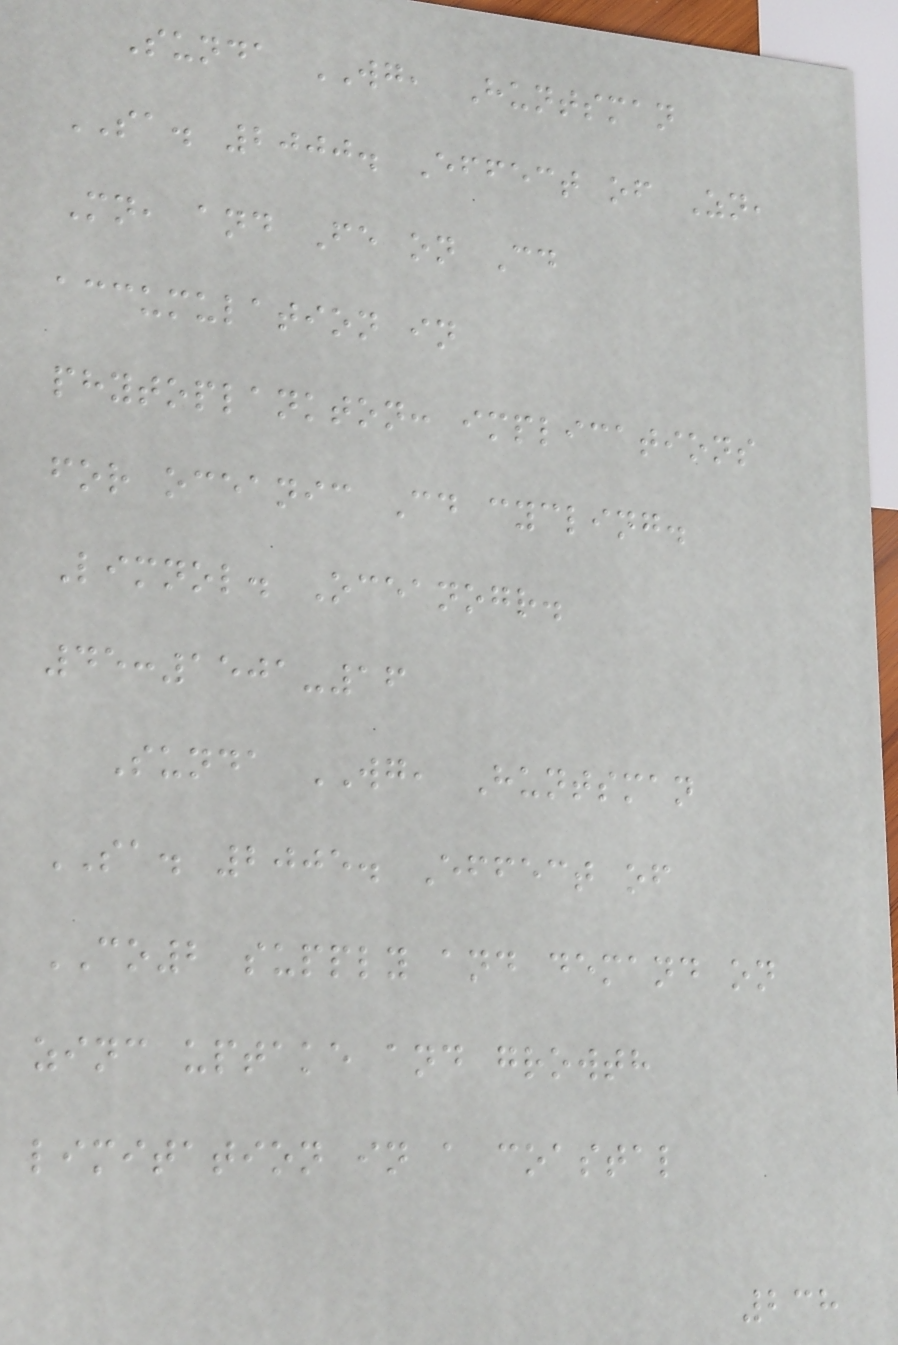Sunda WG, Huntsman
SA. 2000. Effect of Zn,
Mn, and Fe on Cd
accumulation in
phytoplankton: implications
for oceanic Cd cycling.
Limnol. Oceanogr.
45:1501-16
Sunda WG, Huntsman
SA. 2005. Effect of
CO2 supply and demand on
zinc uptake and growth
limitation in a coastal
238
